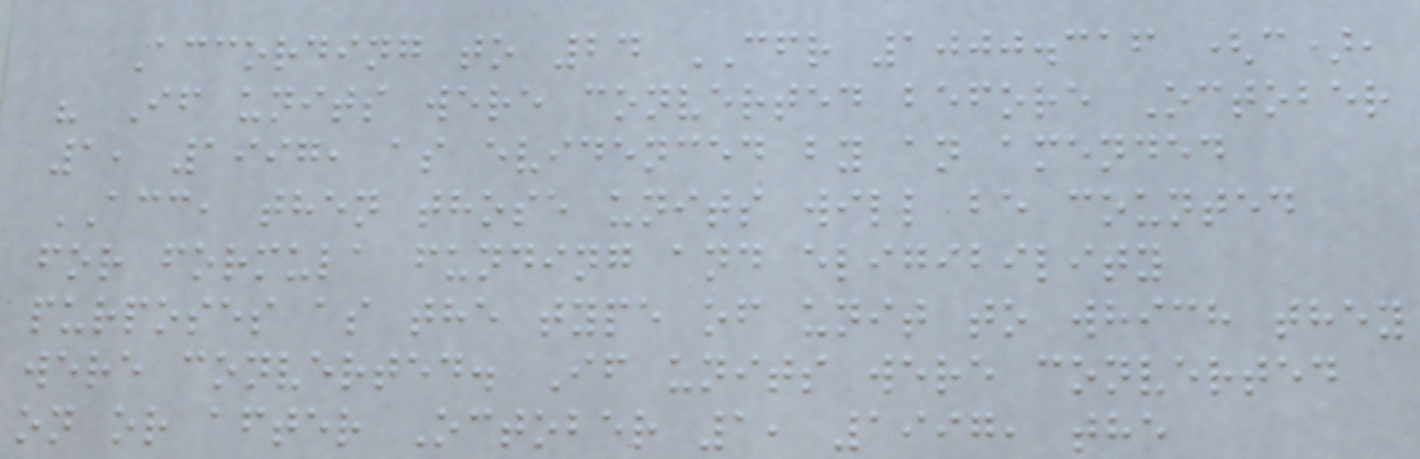According to 24 CFR 1000.316 (c),
" If units were converted before October
1, 1997, as evidenced by an amended
ACC, then those units will be counted
for formula funding and eligibility
purposes as the type of unit to which they
were converted. If units were converted
on or after October 1, 1997, the
